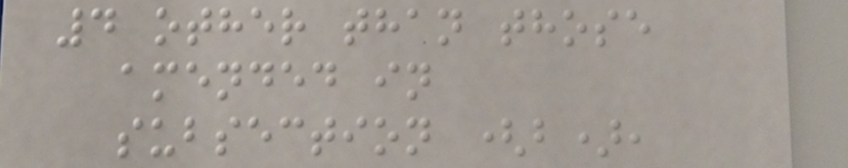4 other than those
amended in
subsection (b),
